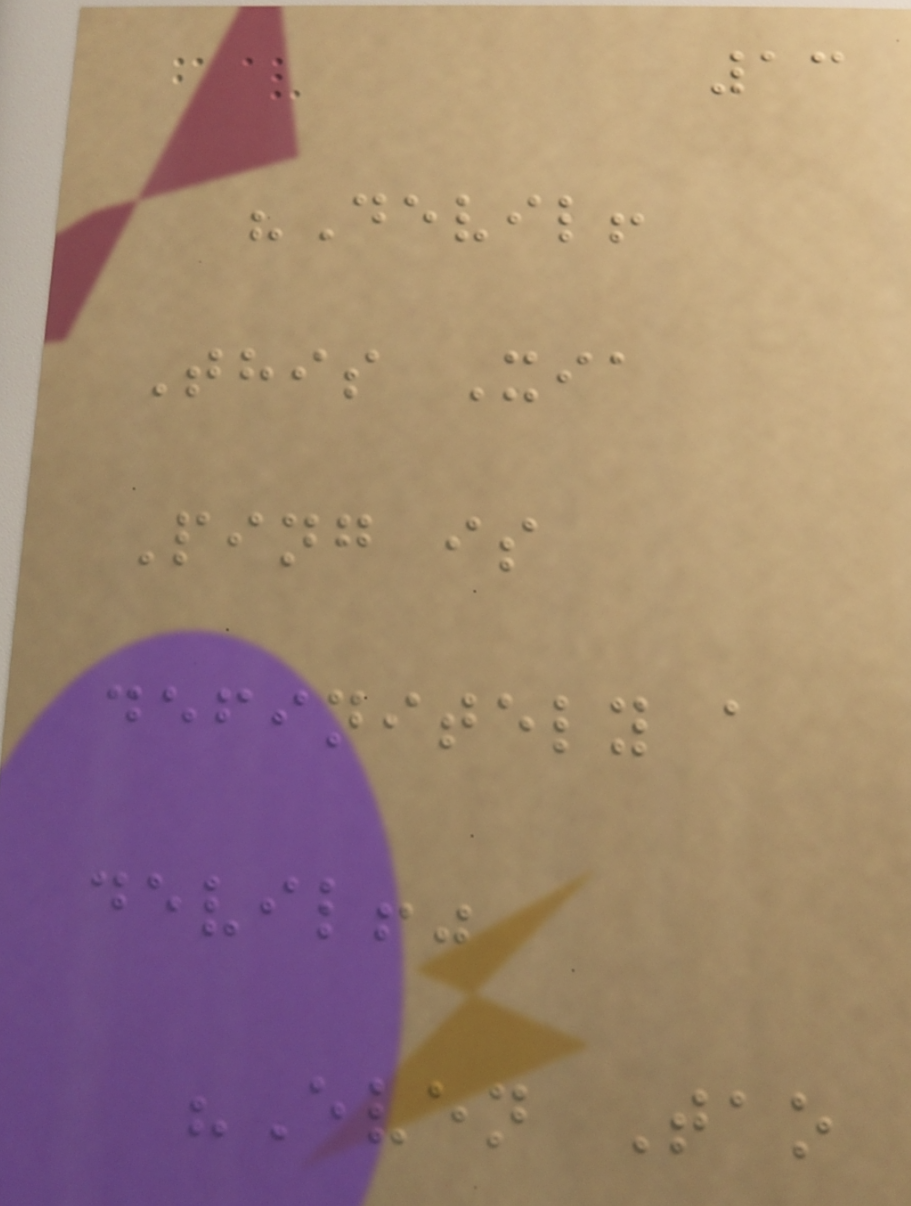13
"Devil!
This Xia
Ping is
definitely a
devil!"
"Even Tao
